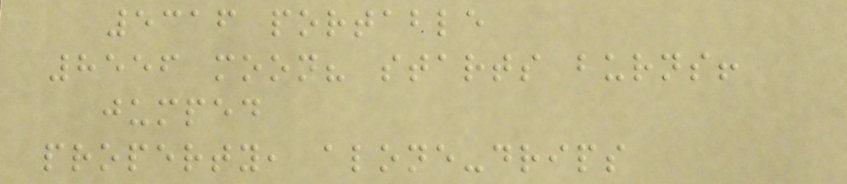5316 portable
8556 moon? starts burns!
jumped
property, alone-drips
